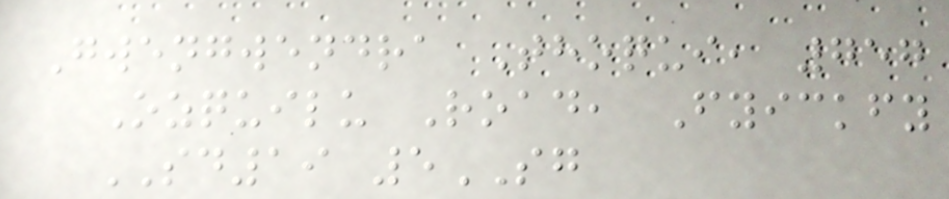Gwengwendra Thoqui, 757
Ozquilu Road, Fyickfy
SD19 5SG
